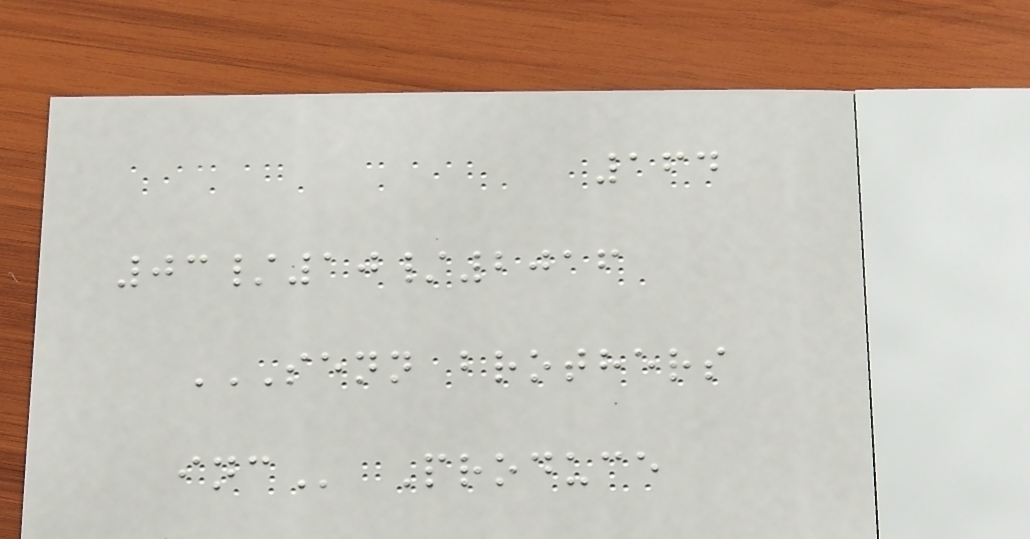164
03/10/2016
SENN BROTHERS
INC Produce
